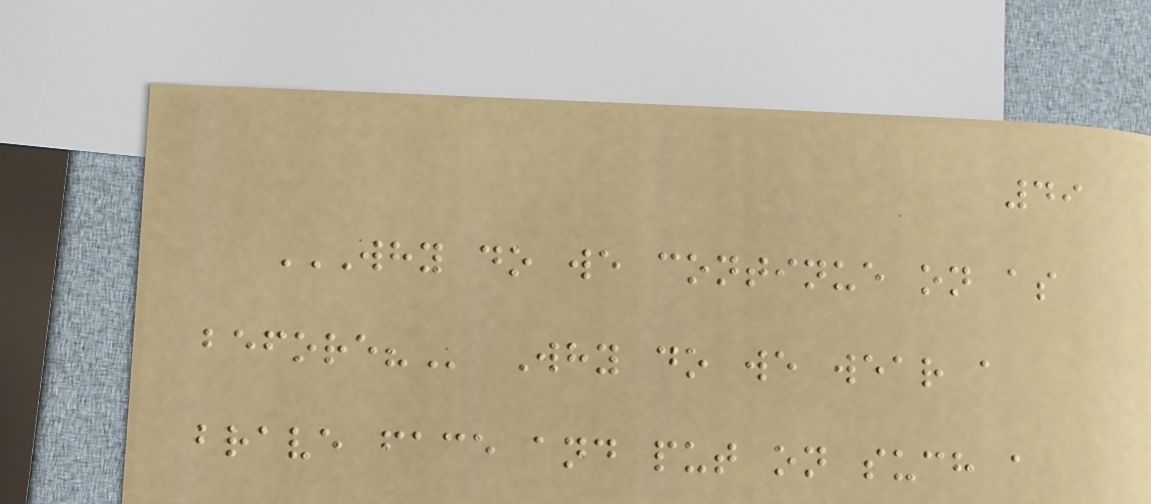49
WHY DO WE CONTINUE ON AS
BEFORE? Why do we wear a
brave face and put on such a
